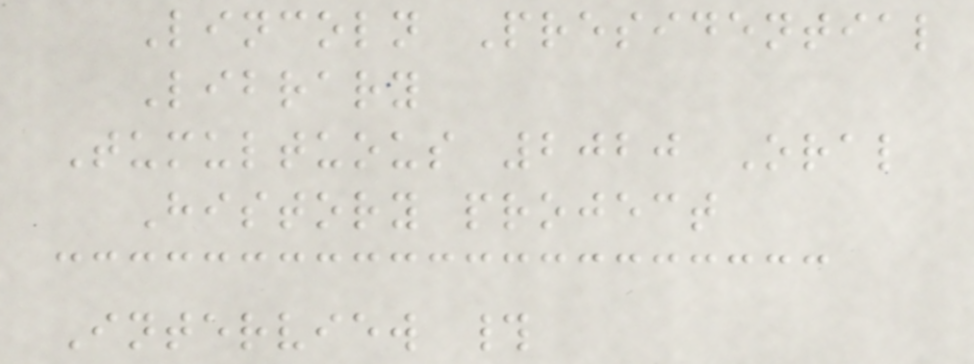Lincoln Presidential
Library
Tumultuous 2020 Oral
History project
Interview #
